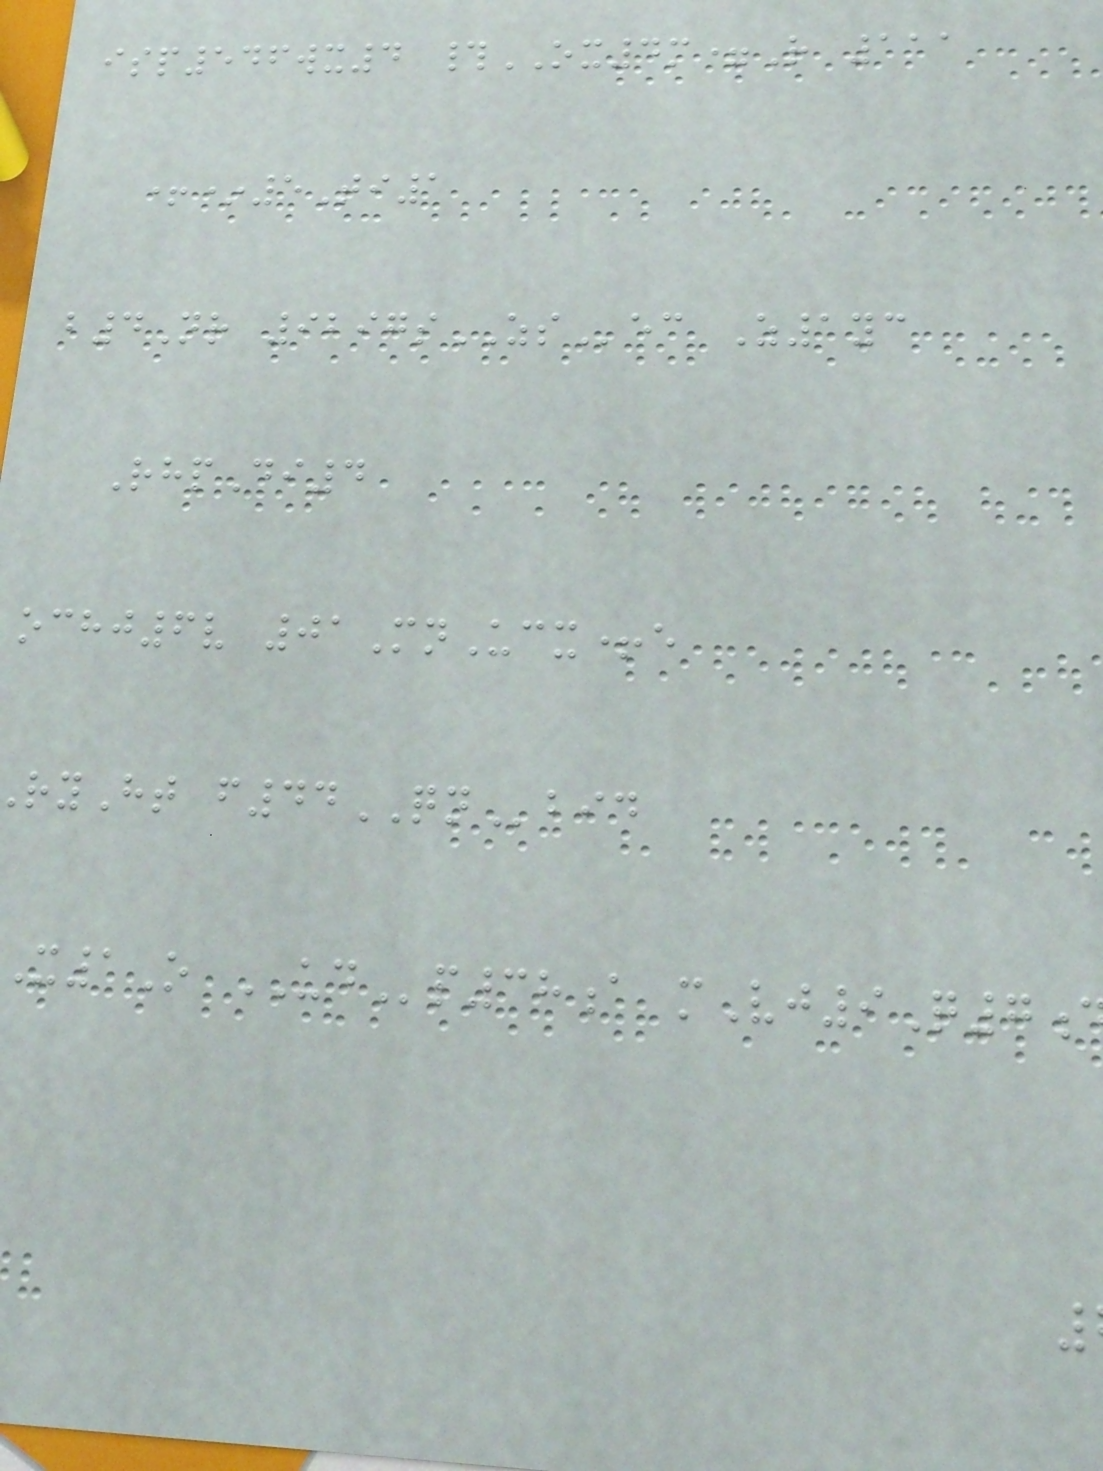isp546wx4 #OX4m=R 111
+*5Ti1
b4Nr 9297sZSec Z1yc
RhpDi4
ochj6v 01MnUcx+e
yHt f44QNbid
1O UDp38a mVj9Q7
